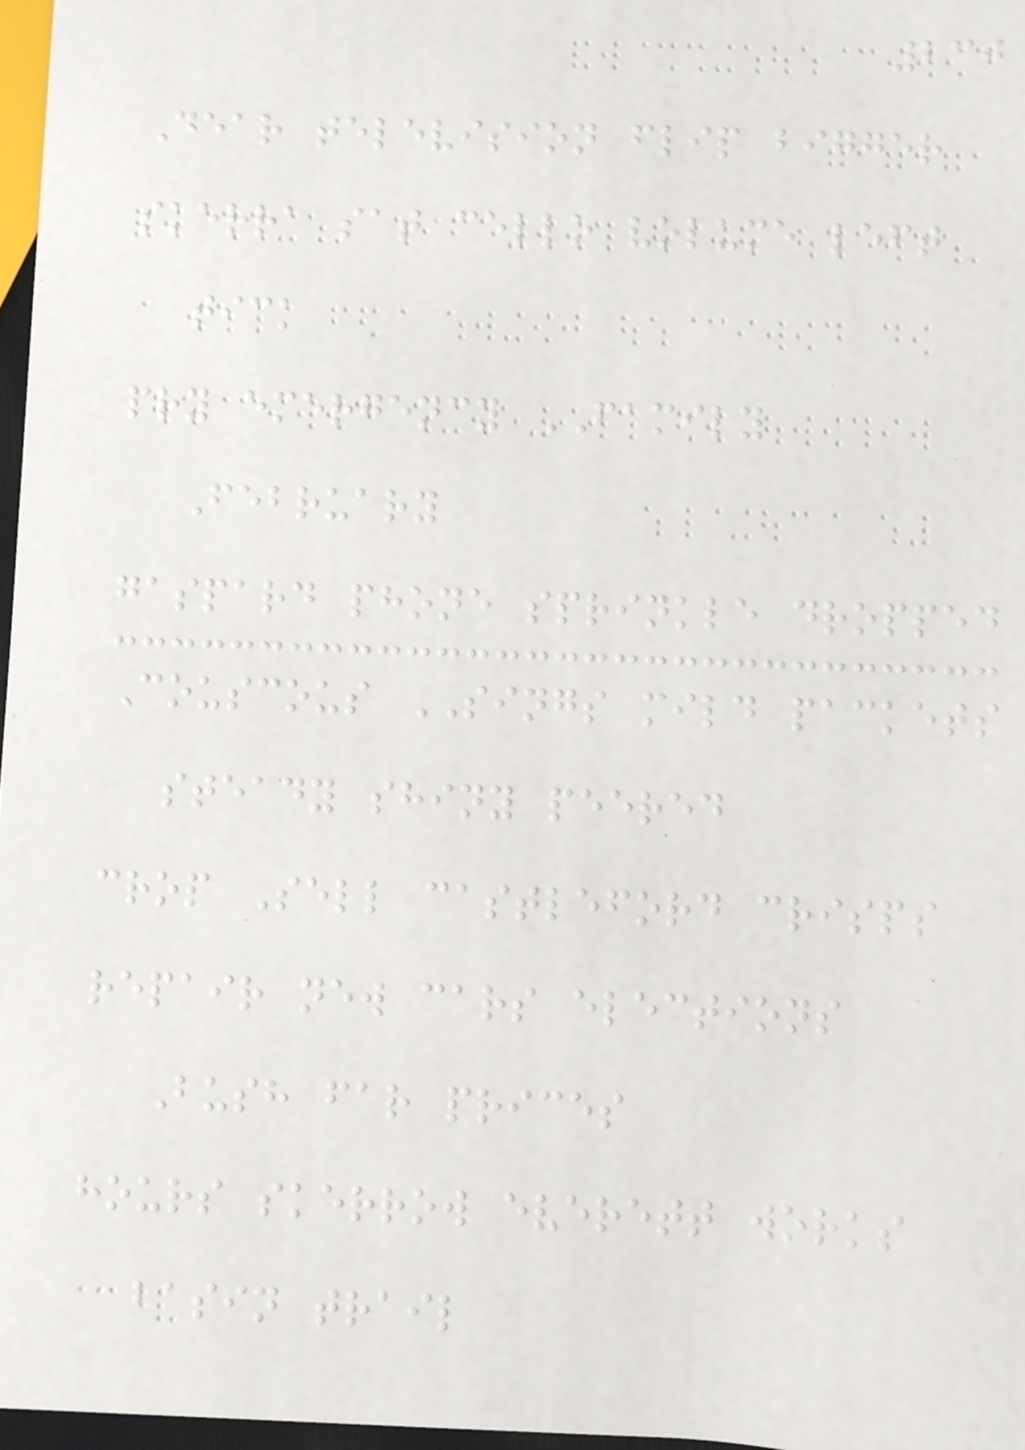230
Dear television flip bigger
skerra sat cello volume left
tick
pry emergency FAMILY
February
gaspard phone sprinkle dropped
Couscous SINGS mild packets
steady shiny peered
crop Sell castleford crisps
repair new cars elections
Bush far prices
hours skerrow everett works
basin trail
